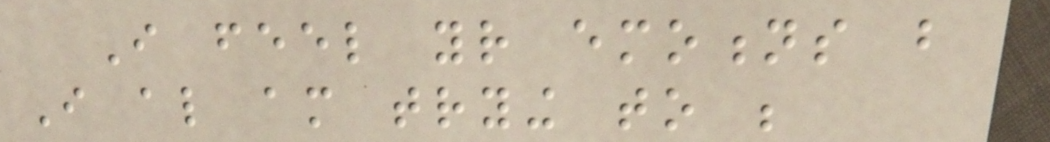I feel your emotions but
I also am trying to be
